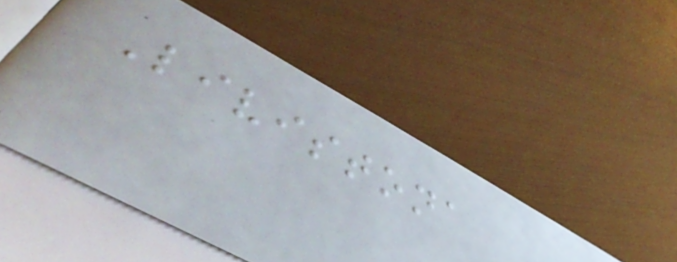Livistona
